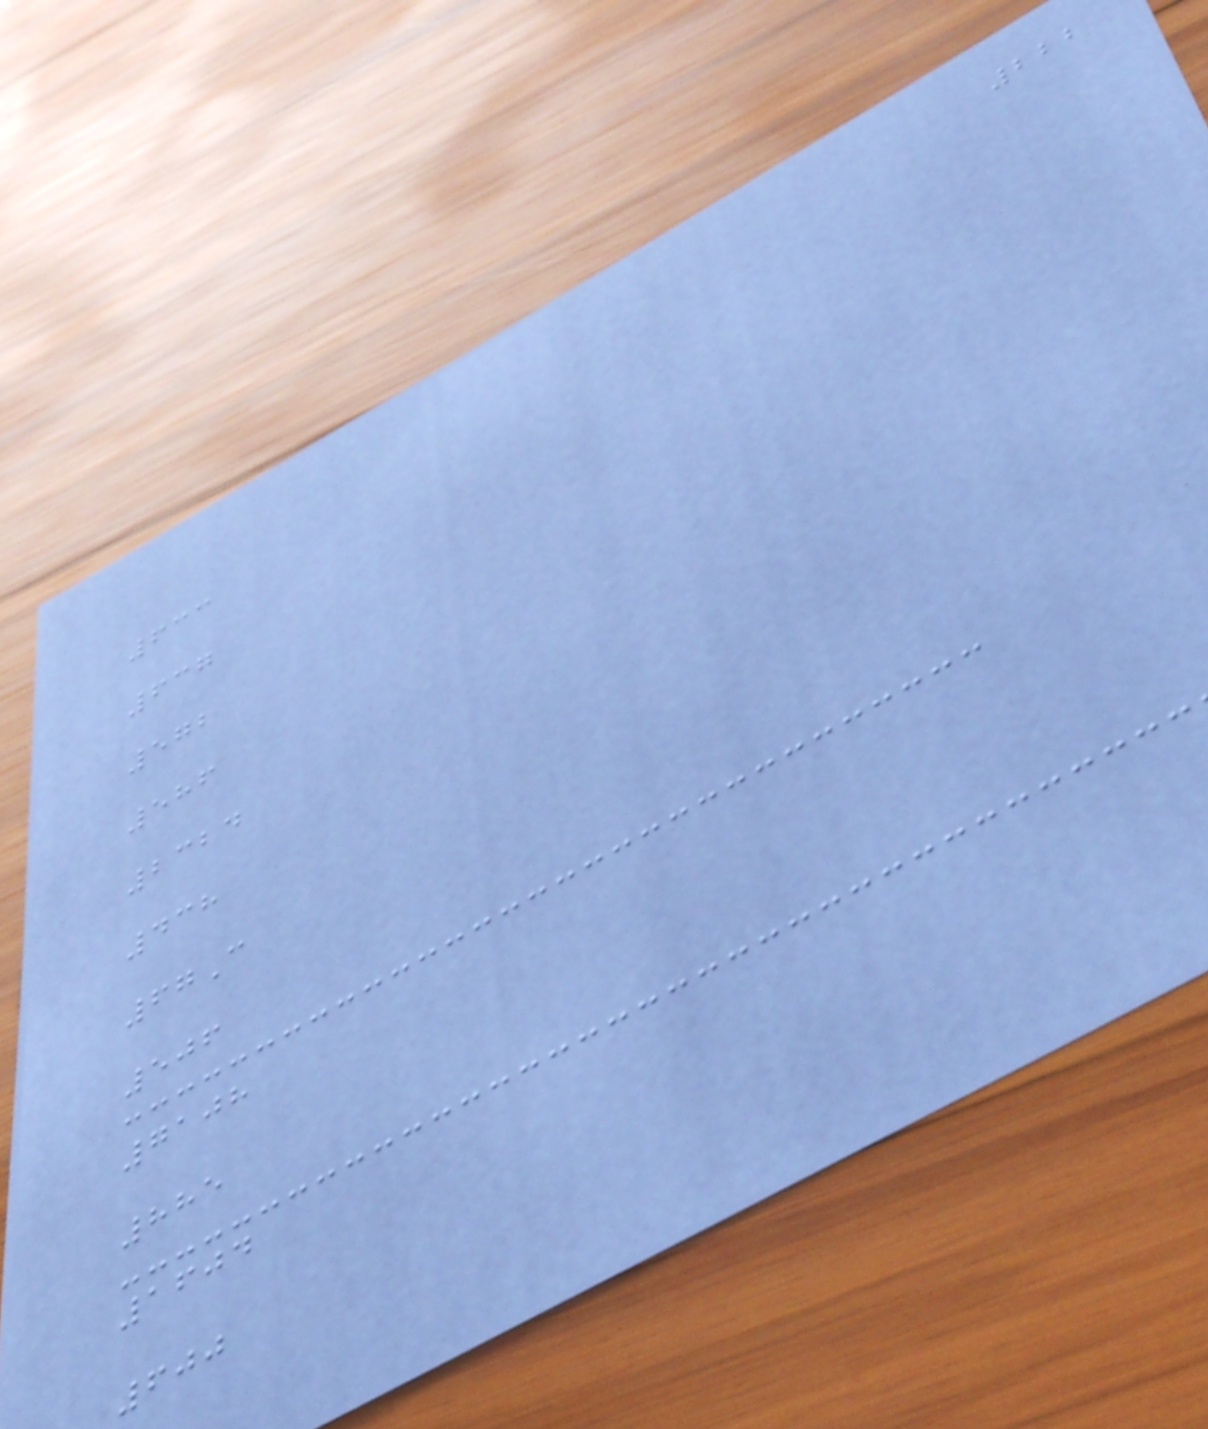222
633
637
572
586
2324
438
67C
506
7108
885
1604
600
